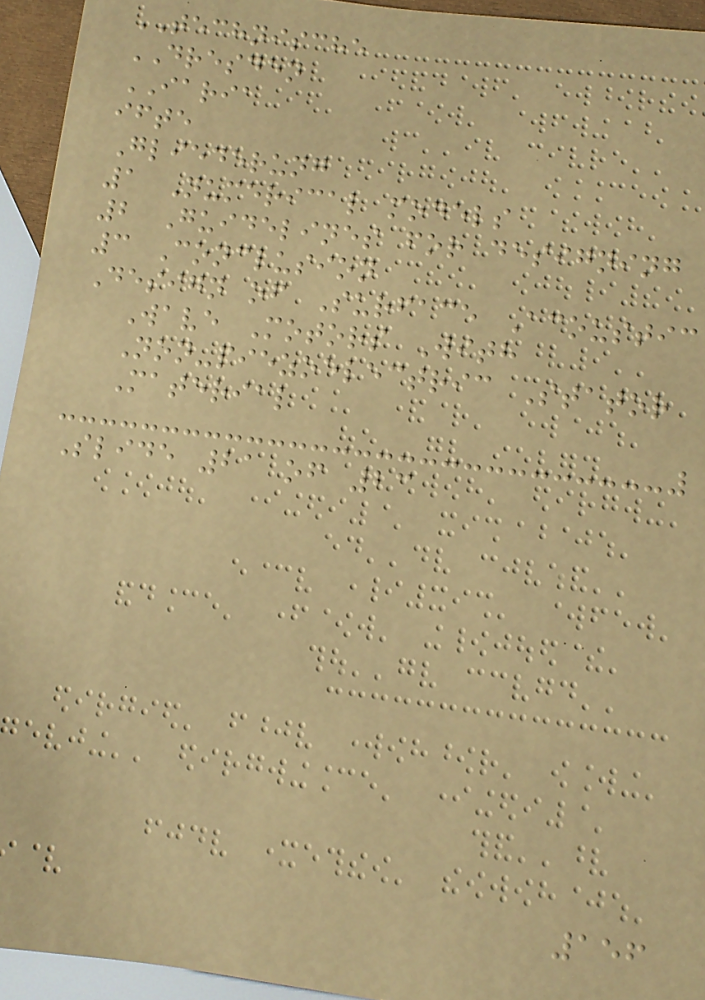TECHNISCHE
DRESDEN
IARIA
ifte
Gliederung
1 Numerical models
2 Guidelines for designing
3 Conclusion
Design of Surface Acoustic
Wave Motors With
Non-piezoelectric Stator
Material
Slide 21 of 23
156
